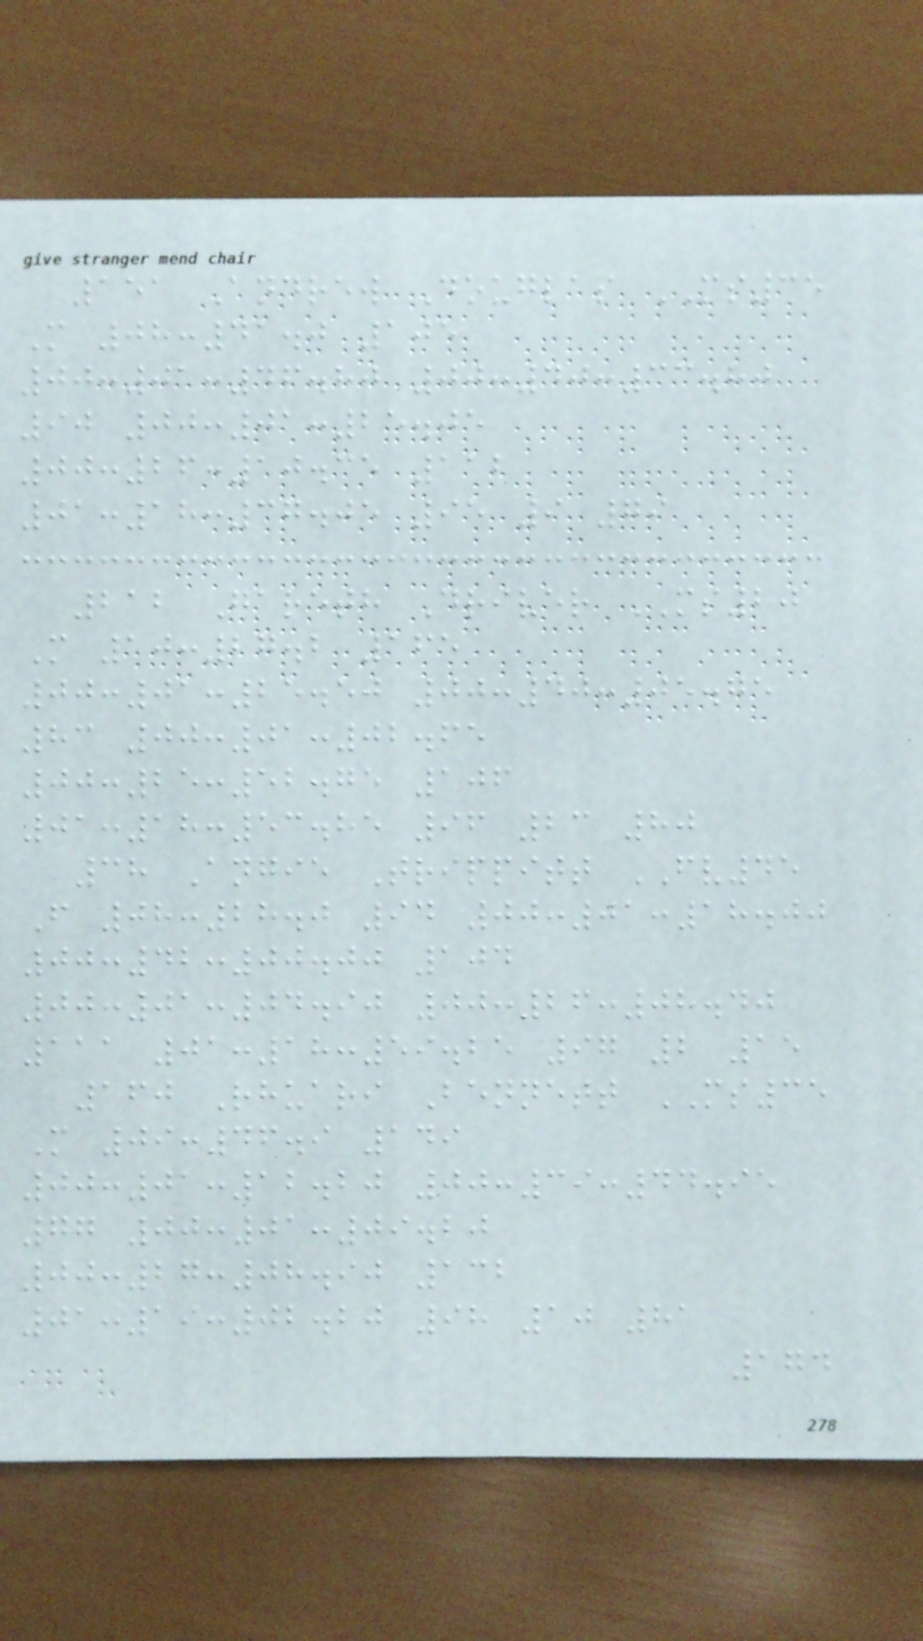151 Andrew Douglas MS35
M 08:41.0 105
00:01:46.80 00:40:33.80
90 00:01:25.05
00:26:10.35 112
01:18:37.05 95 9 79
212 Gareth Driver MS20
M 10:27.2 165
00:01:25.50 00:40:05.75
83 00:01:02.65
00:25:52.75 106
01:18:53.85 96 23 80
38 Angie Trippitt FV45
F 08:28.0 94 00:01:18.00
00:42:00.00 104
00:01:04.90 00:26:08.40
111 01:18:59.25 97 2 15
160 Rhuari Bennett MS35
M 09:46.9 149
00:01:12.20 00:39:44.95
77 00:01:09.20
00:27:08.90 132
01:19:02.20 98 10 81
174
